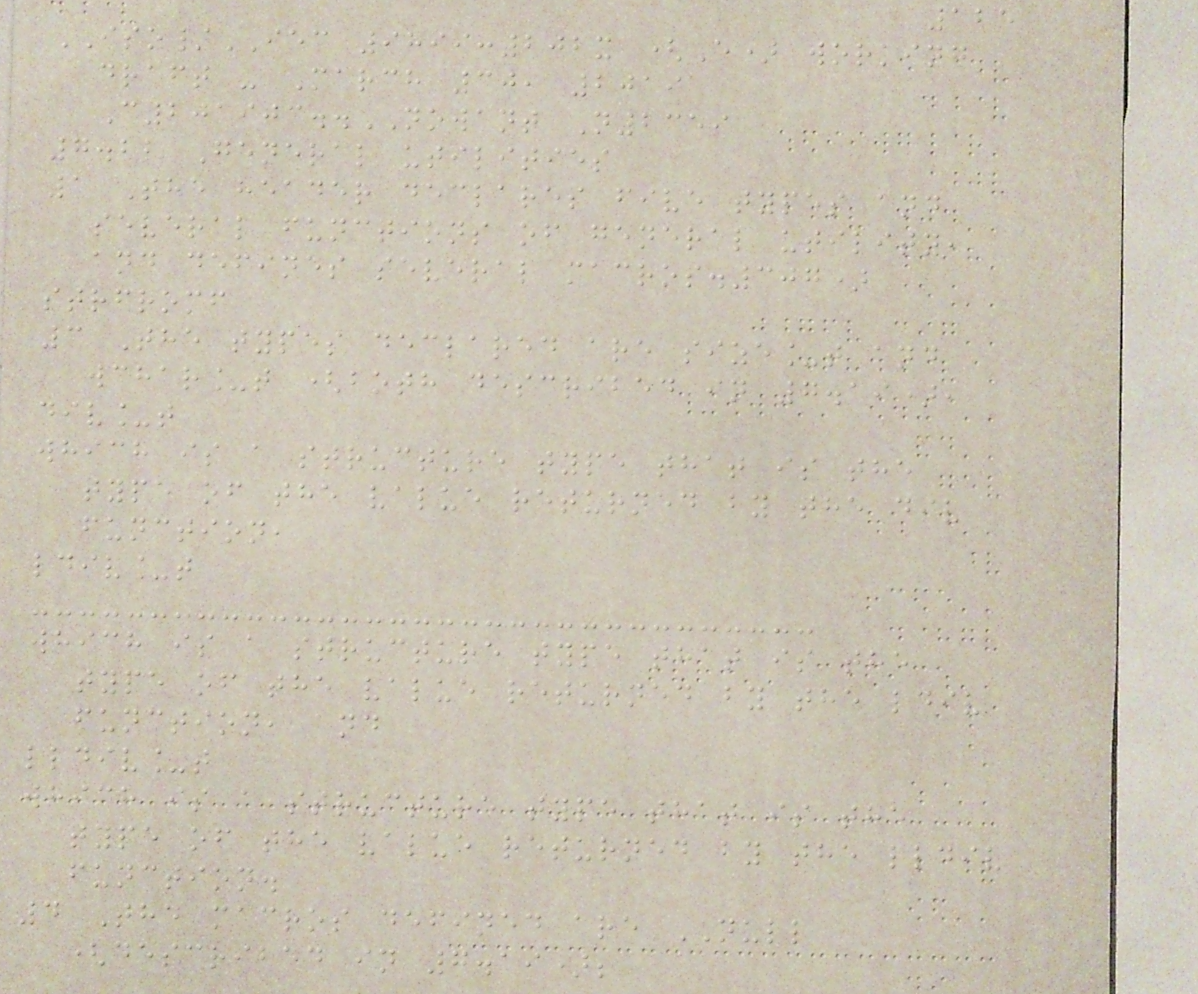125
ISO/IEC 9899:202x (E) working
draft - March 30, 2019
C201903..NOWANT N2359
7.22 General utilities
1 The header declares five types and
several functions of general utility,
and defines several macros.307)
strfromf
3 The types declared are size_t and
wchar_t (both described in 7.19),
div_t
which is a structure type that is the
type of the value returned by the div
function,
ldiv_t
which is a structure type that is the
type of the value returned by the ldiv
function, and
lldiv_t
which is a structure type that is the
type of the value returned by the lldiv
function.
4 The macros defined are NULL
(described in 7.19);
